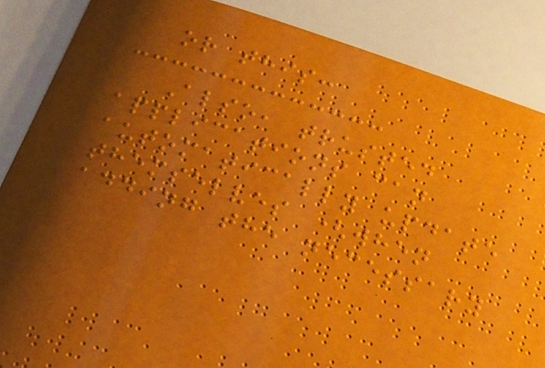or this:
Also, trusted
applications can
automatically update
themselves (when
adding the necessary
